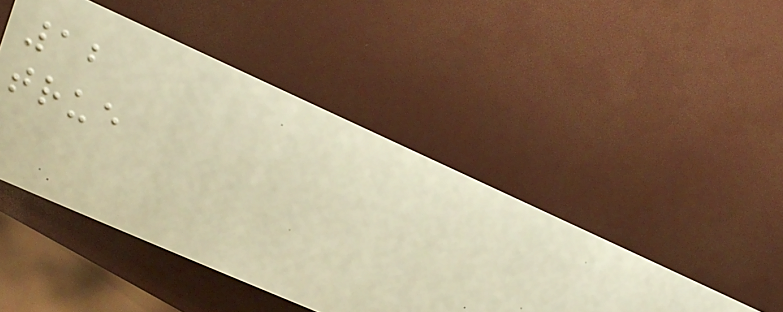12
true
